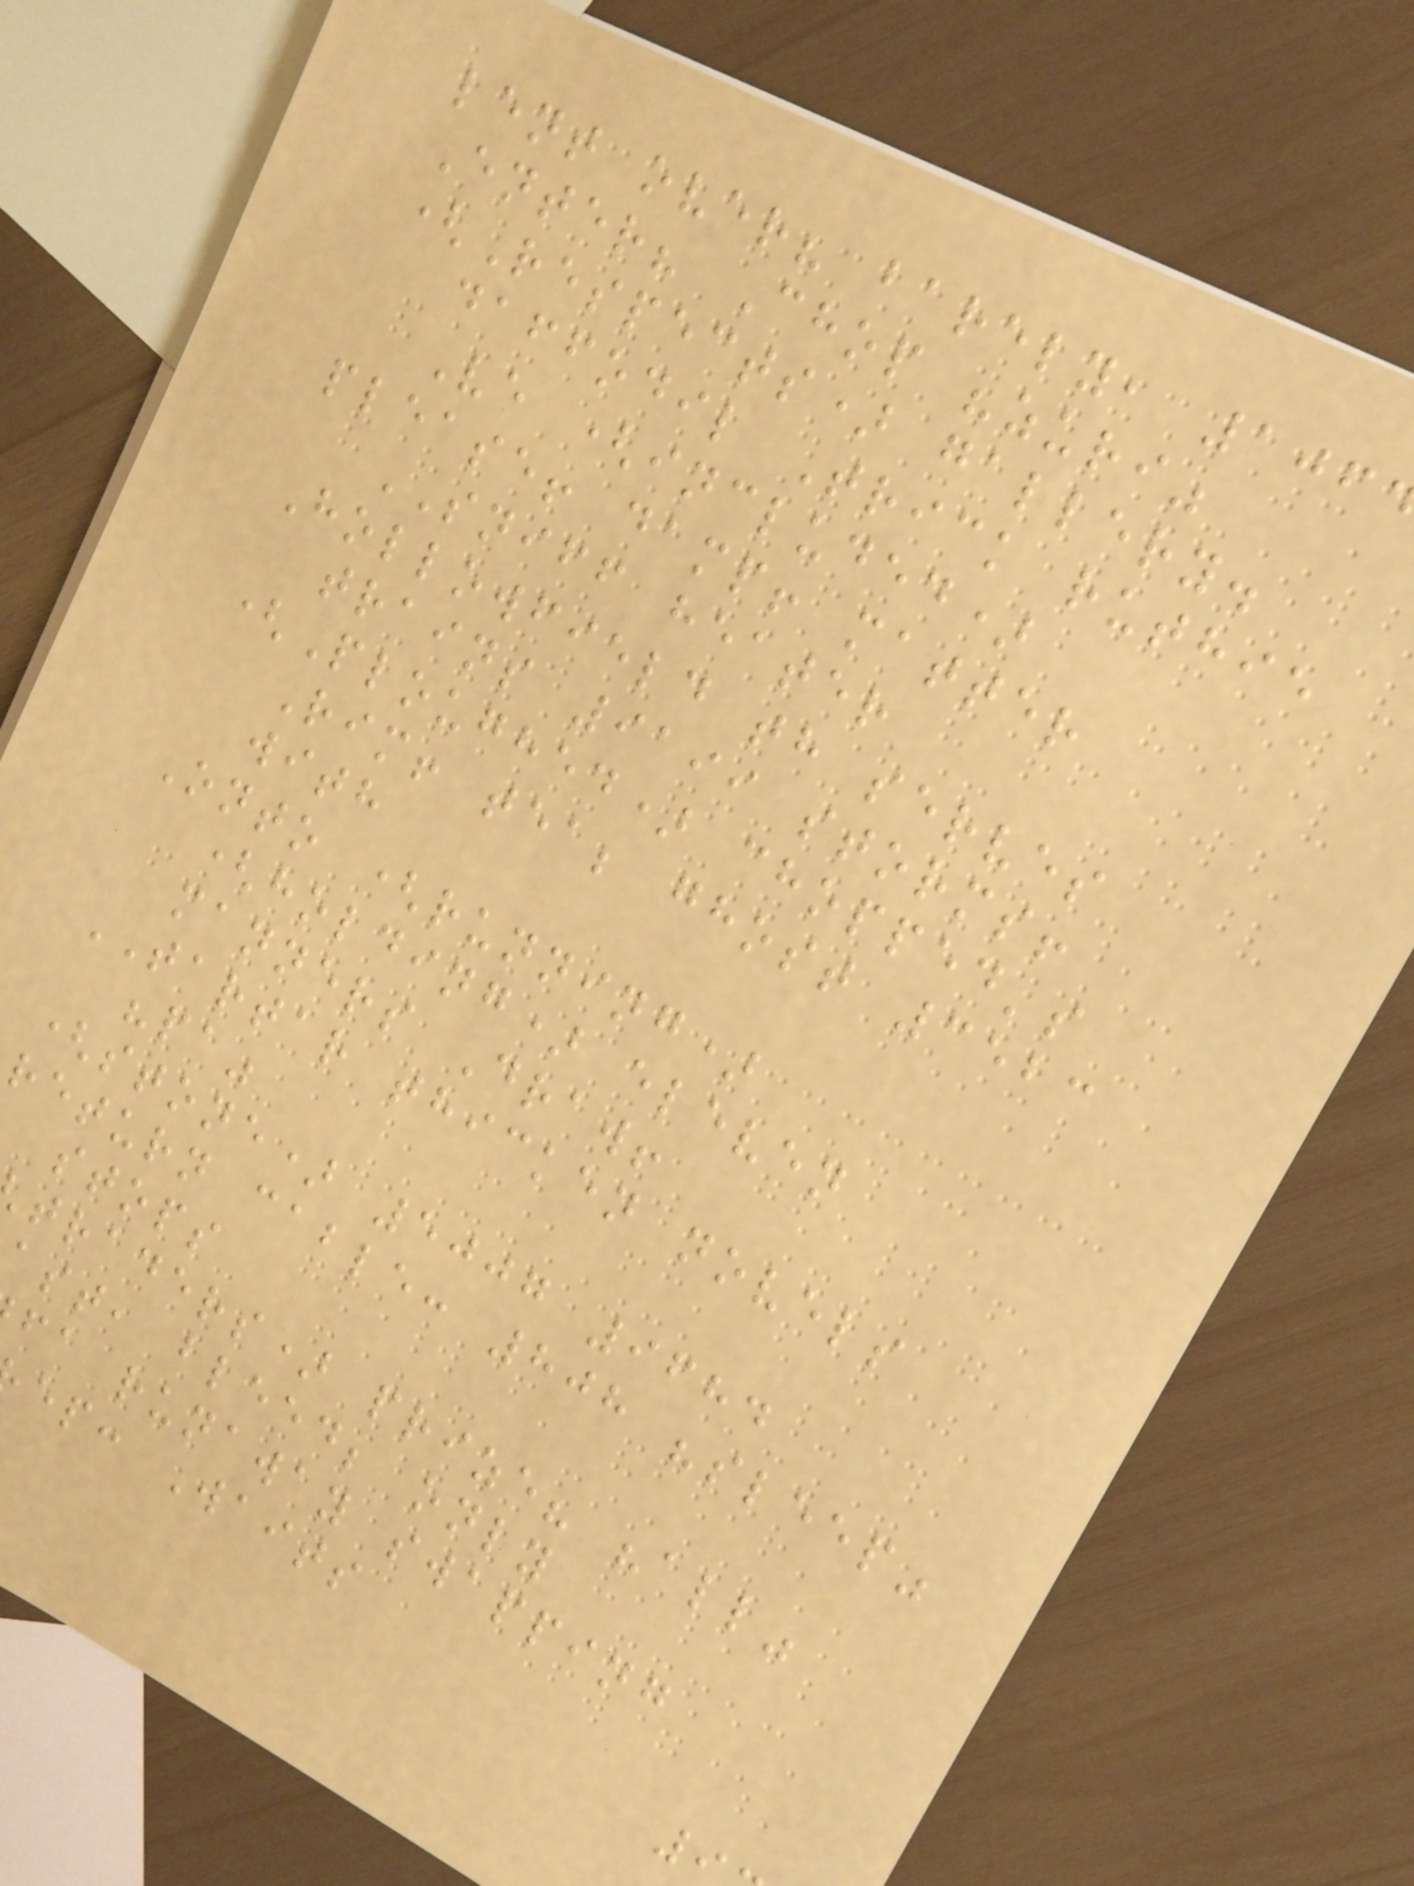lent over? barely, 106
Enter? Chop "zuri"
(Respects) gallery.
daffodil Trick ruthie
Ve (included)
please! damp! matter
SNIFF heater
Hollowfield th serves
trains 9199 storms!
(Ploughed) chopped's
Rim! tea; ghost 3523
with
Onto (running)
(holding) eleven
manners Draw!
TARTAR thicken novels
"pa"
(stone) 5007 9684
return cable: 808 "sleep"
stops
traders) prize? "all"
ast, bleed; only
fa runaway swapping
ep: Waits
